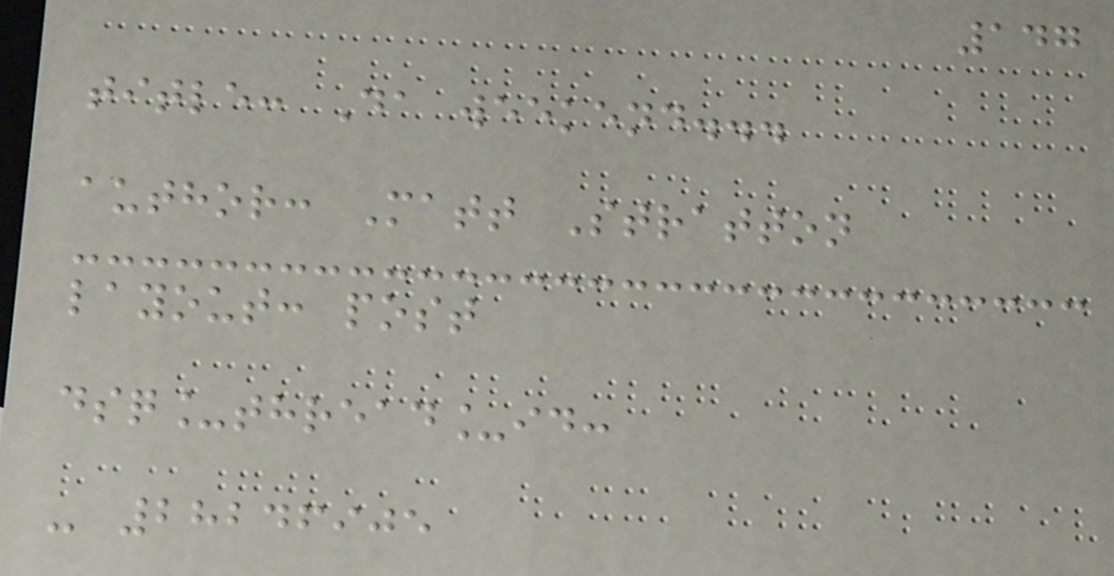147
title: Da weekend...
author: Matt Stratton
layout: post
dsq_thread_id:
- 28246905
